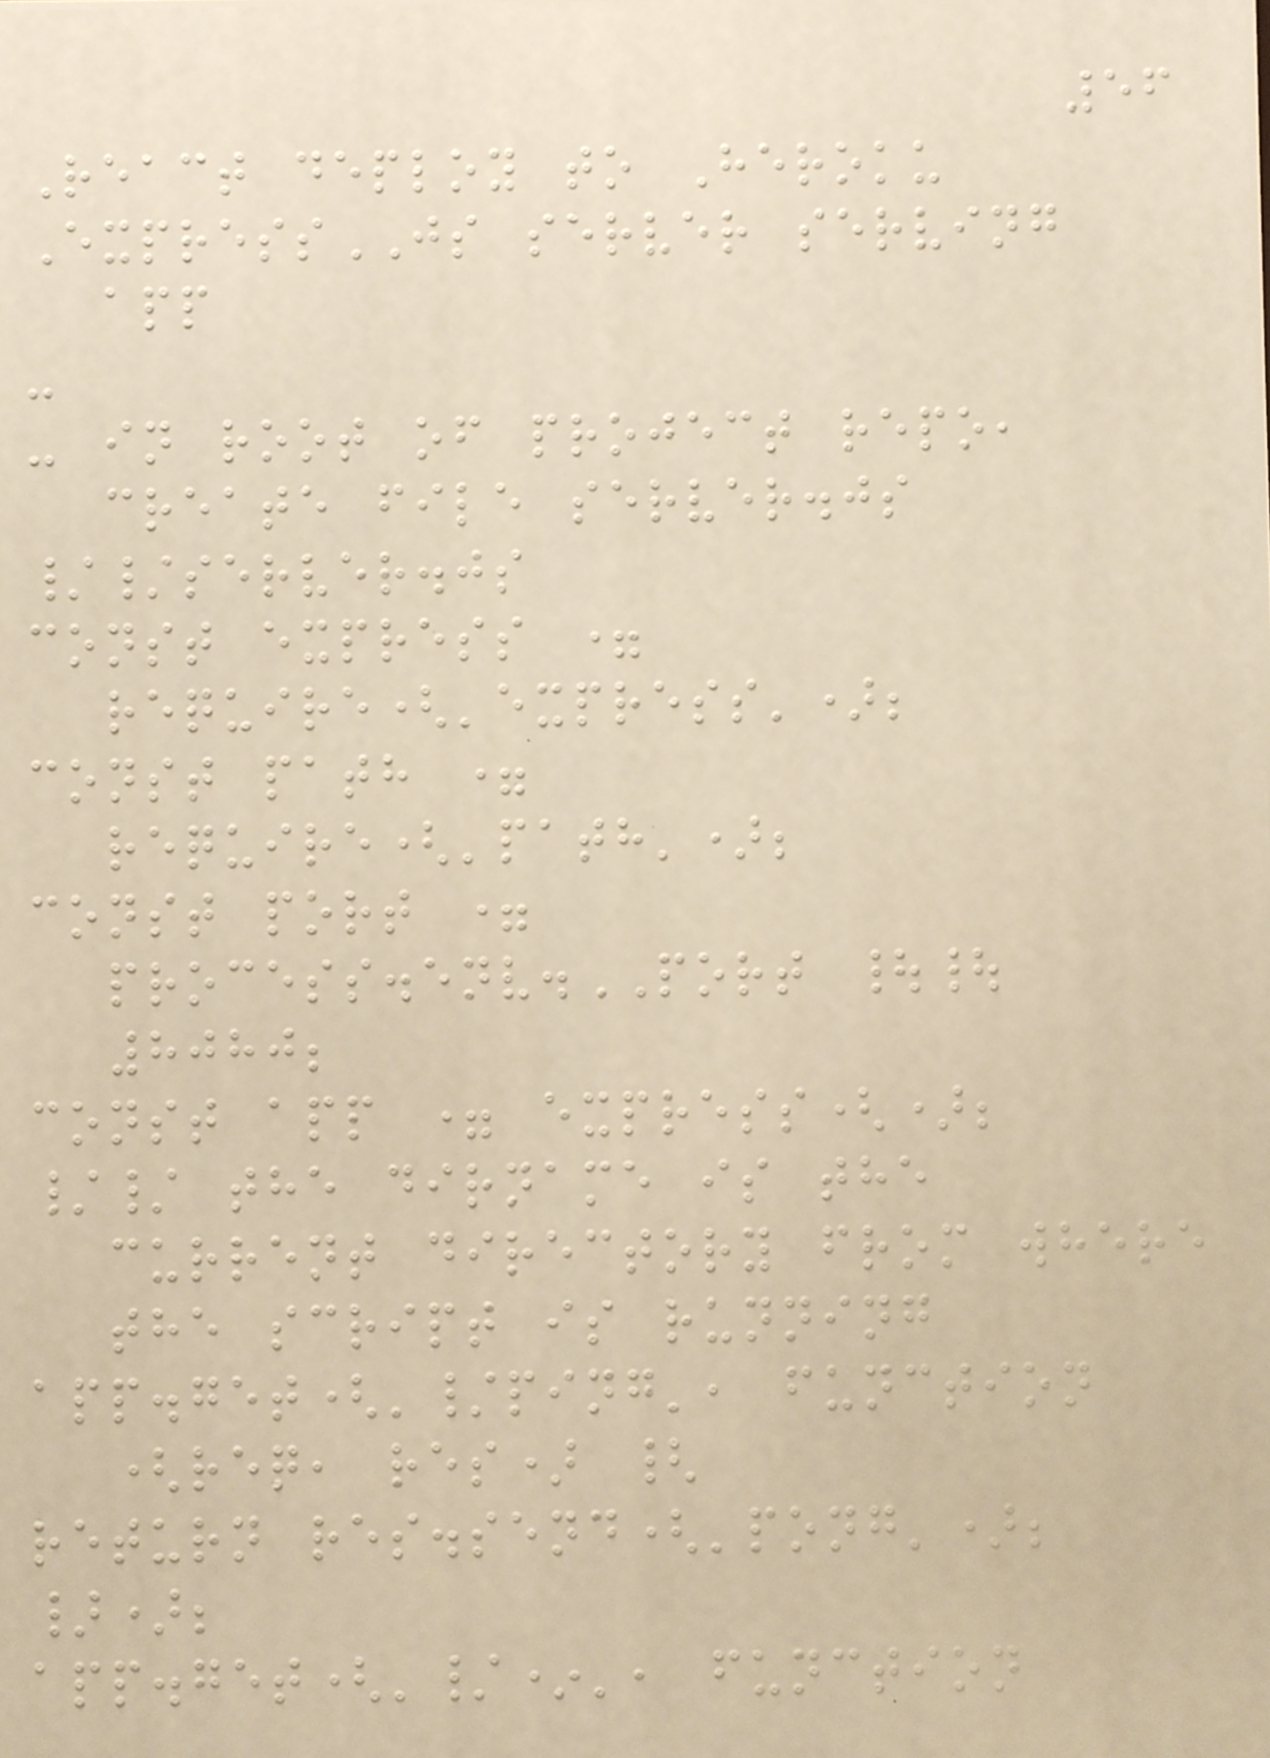56
React deploy to Heroku
ExpressJS server serving
app
-
- in root of project repo,
create file server.js
//server.js
const express =
require('express');
const path =
require('path');
const port =
process.env.PORT ||
8080;
const app = express();
// the dirname is the
current directory from where
the script is running
app.get('/ping', function
(req, res) {
return res.send('pong');
});
app.get('/*', function
